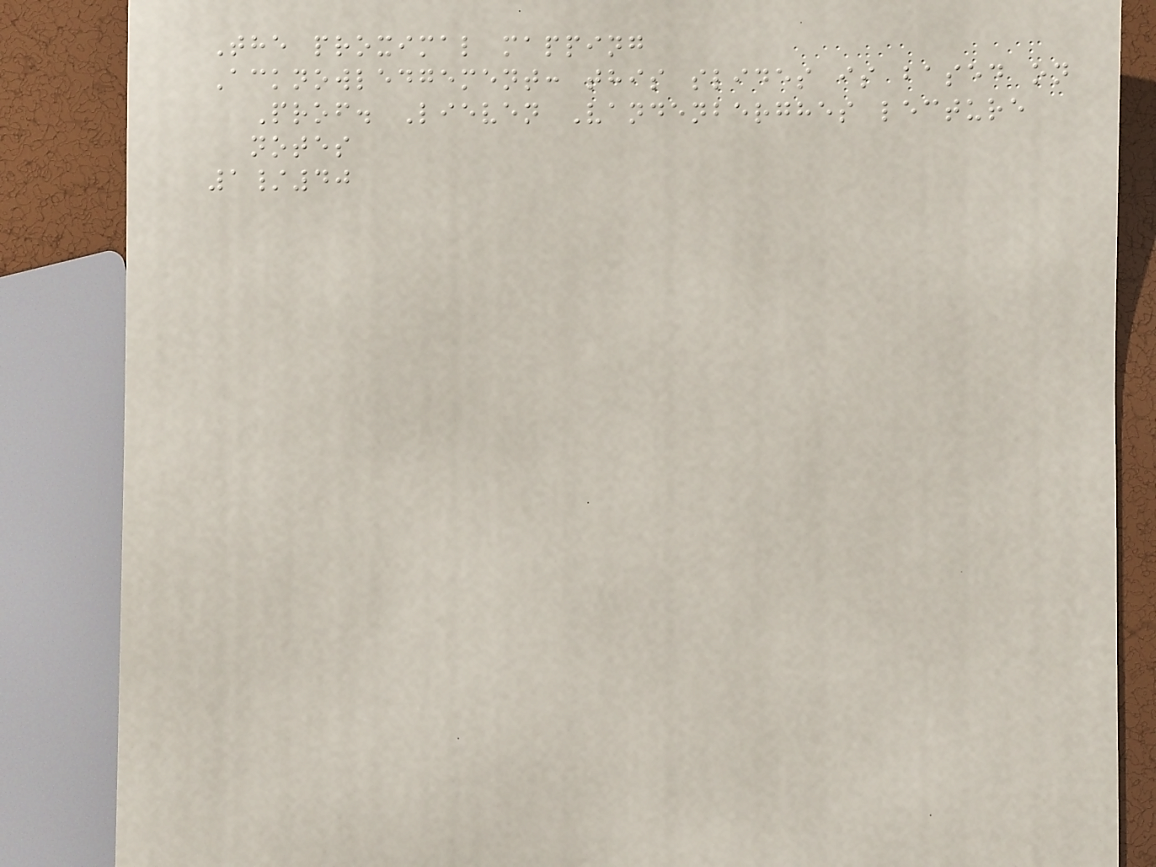The proximal mapping
Acknowledgement: this slides is based on
Prof. Lieven Vandenberghes lecture
notes
1/40
